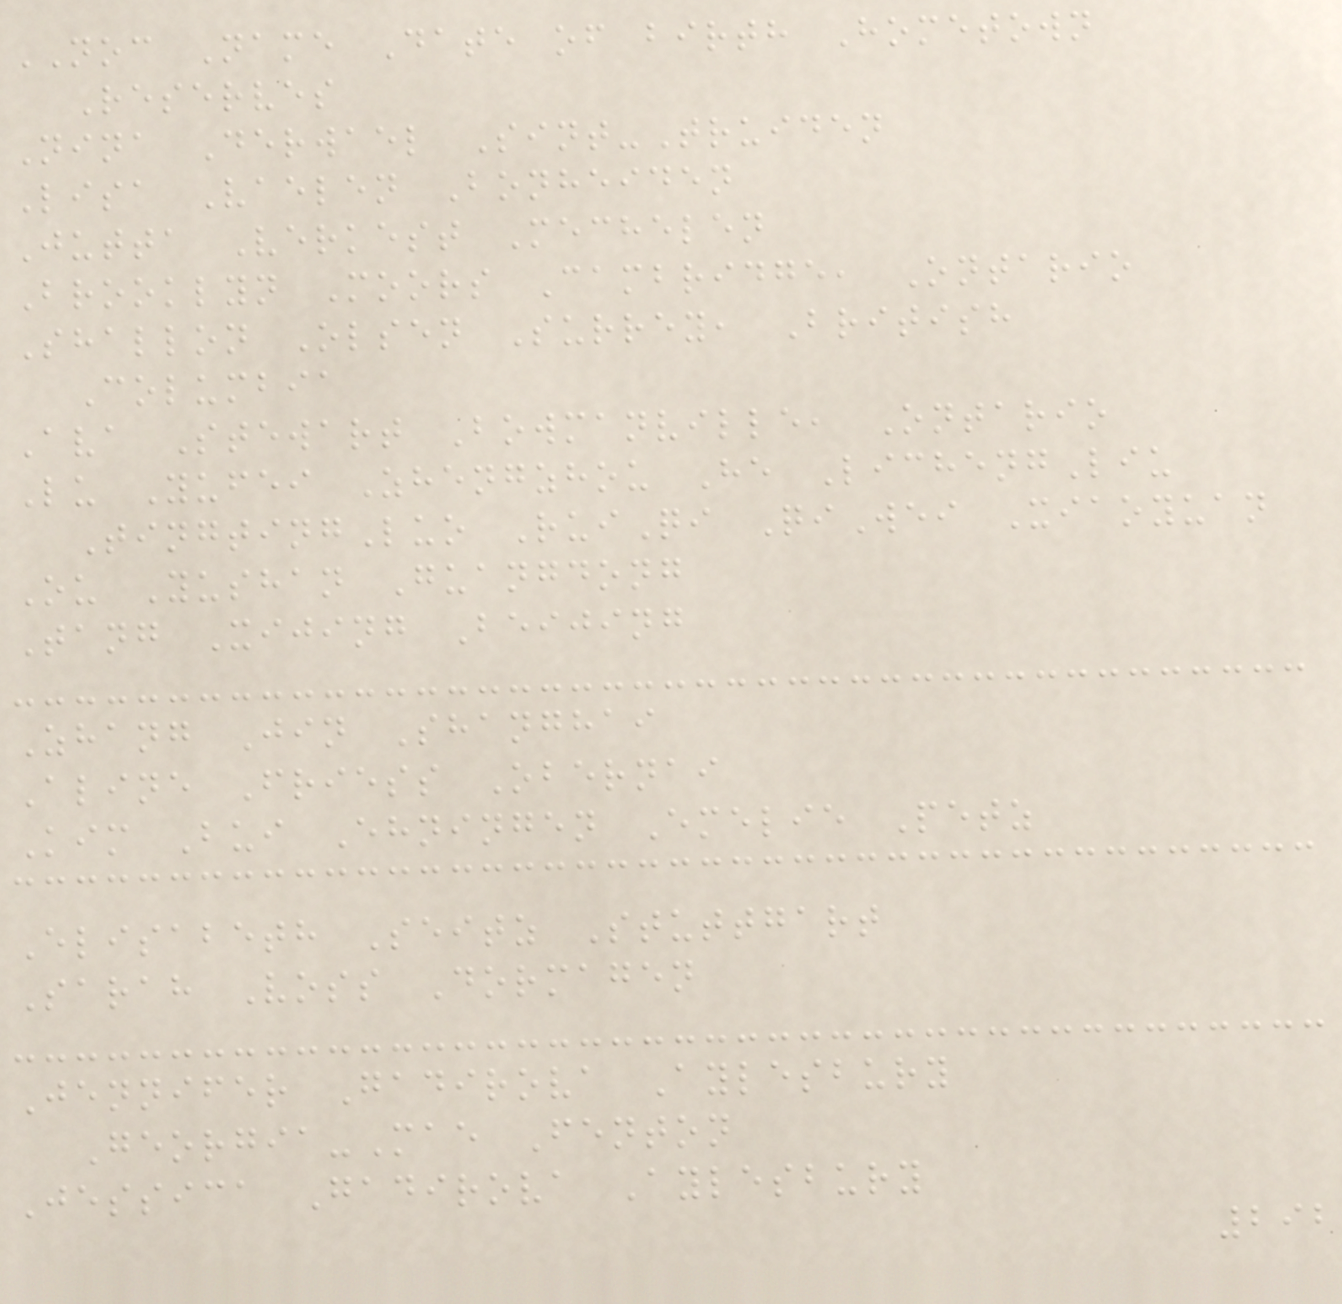NOC Name Date of birth Hometown
Reserves
Nina Derwael Sint-Truiden
Lisa Vaelen Bonheiden
Jutta Verkest Mechelen
Brooklyn Moors Cambridge, Ontario
Shallon Olsen Surrey, British
Columbia
Ava Stewart Bowmanville, Ontario
Lu Yufei Zhengzhou He LichengLiu
TingtingLuo RuiQi QiWei Xiaoyuan
Ou Yushan Guangdong
Tang Xijing Beijing
Zhang Jin Shanghai
Aline Friess Obernai
Kim Bui Ehningen Emelie Petz
Elisabeth Seitz Stuttgart
Sarah Voss Dormagen
Jennifer Gadirova Aylesbury
Georgia-Mae Fenton
Jessica Gadirova Aylesbury
292
